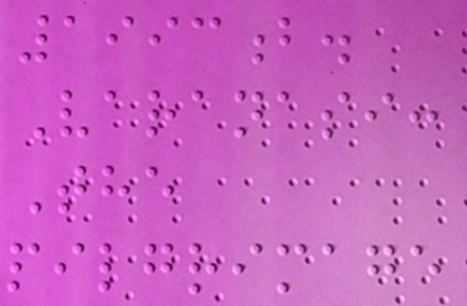1993b.
Varanasi:
The
pilgrimage
